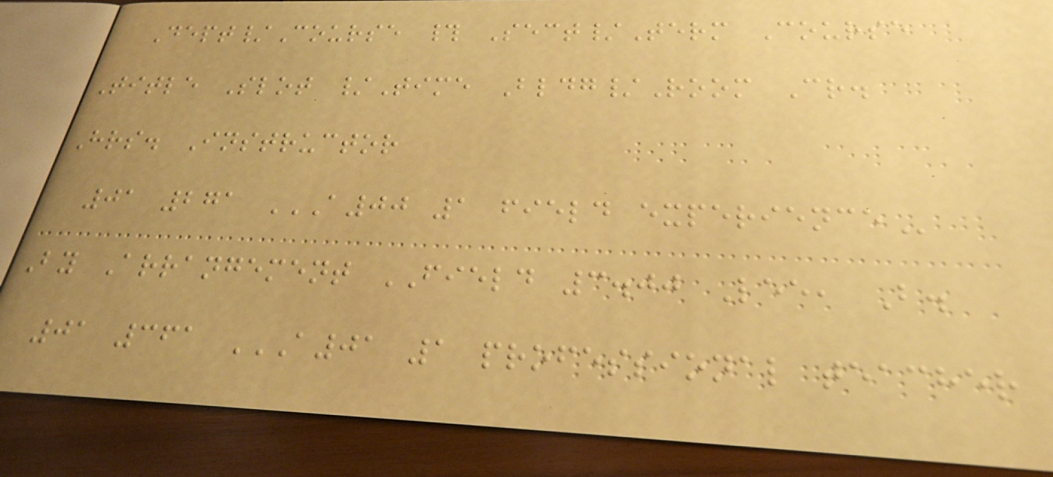Dept/Course # Sect/Term Course
Title Slot /Time Bldg/Room Cr.
Hrs. Instructor
01 271 A00 1 FIELD EXPERIENCE
By Arrangement FIELD 3.00 Lee, B.
01 361 A01 1 PROFESSIONAL TEACHER
